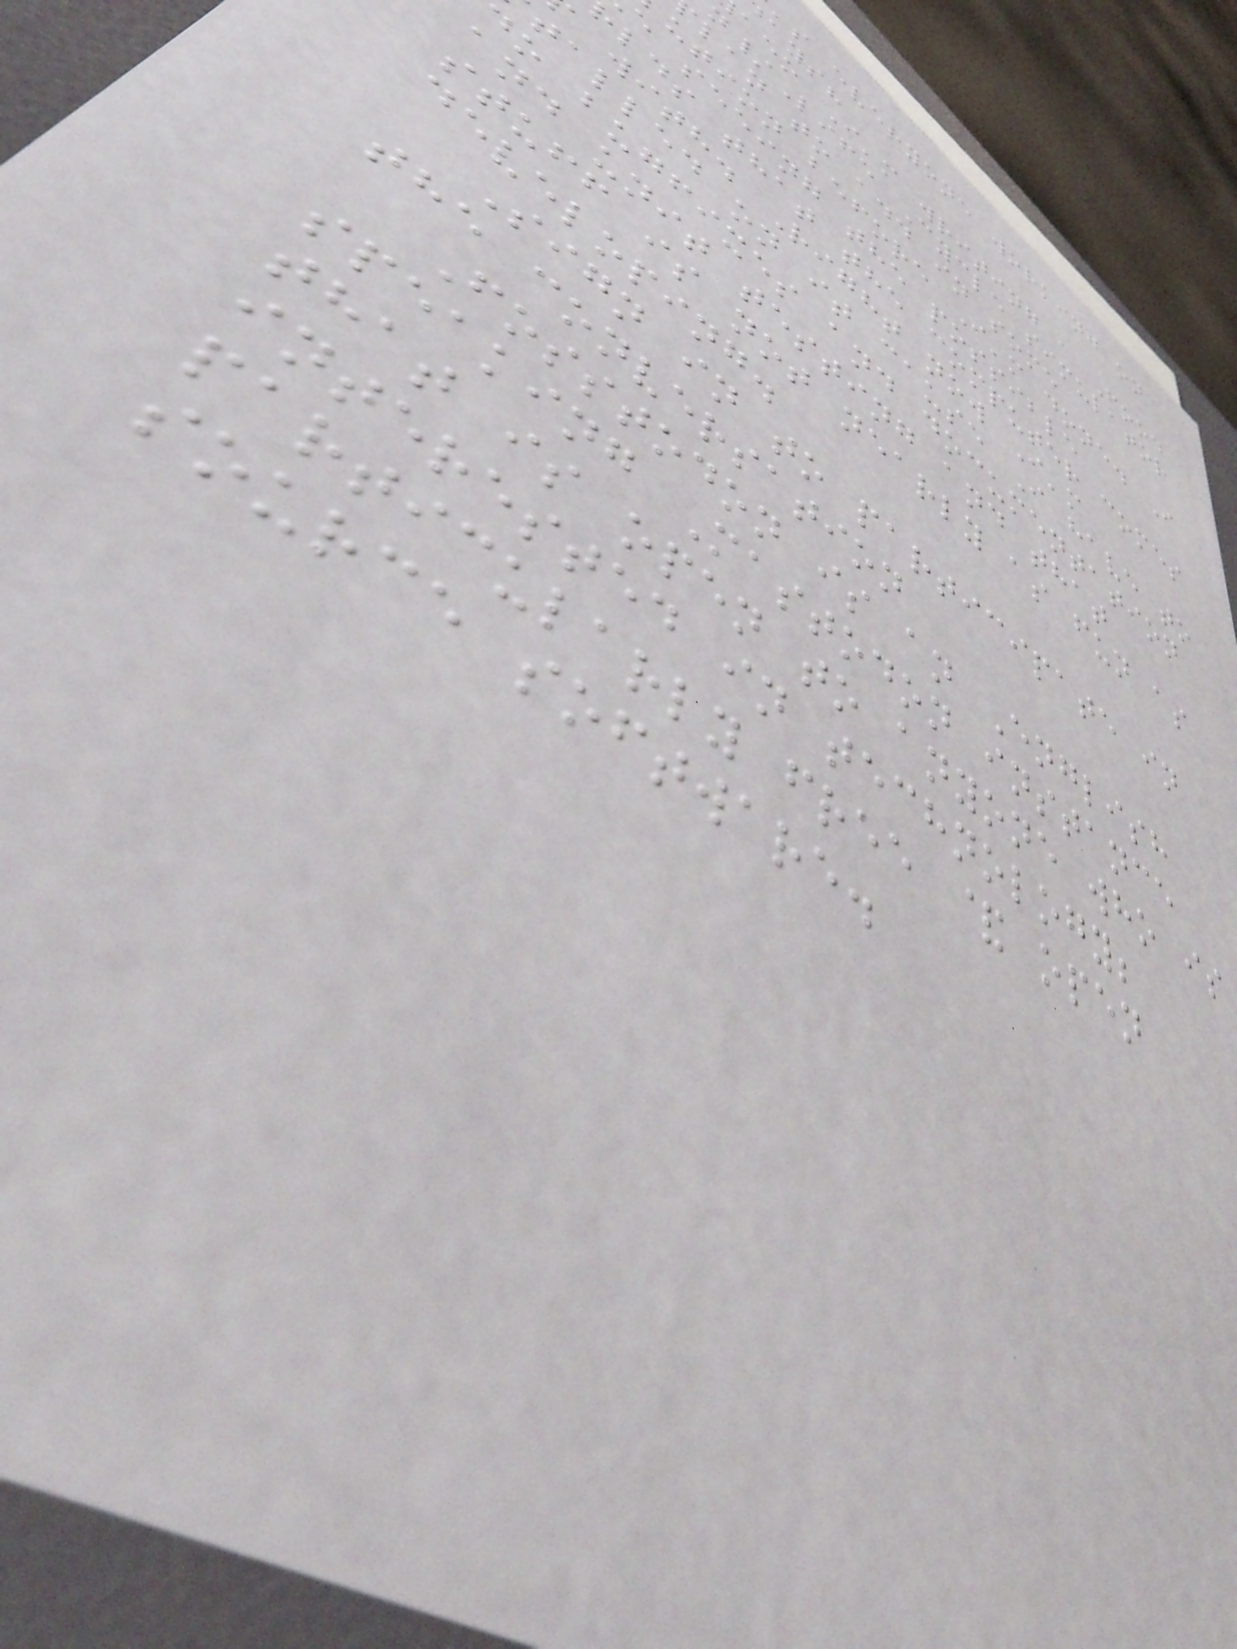's everyone working on
ays?
aeo I'm writing a Food
n/Life Cycle simulator
lan to add in some
ution before I'm done. I
e seeing the possible
lds that the computer comes
with. Right now I'm
talled on it cause I have to
do bugfixes and documentation
and unit testing and that
stuff is not nearly as fun as
developing.
Sign in to participate in
the conversation
Fosstodon is an English
speaking Mastodon instance
that is open to anyone who is
interested in technology;
particularly free & open
source software.
